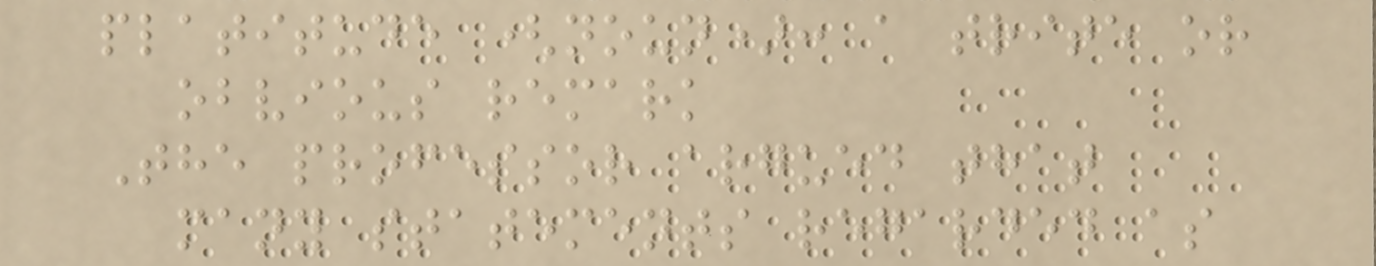platitude (noun): a trite or
obvious remark
The professor argued that
many statements regarded as
